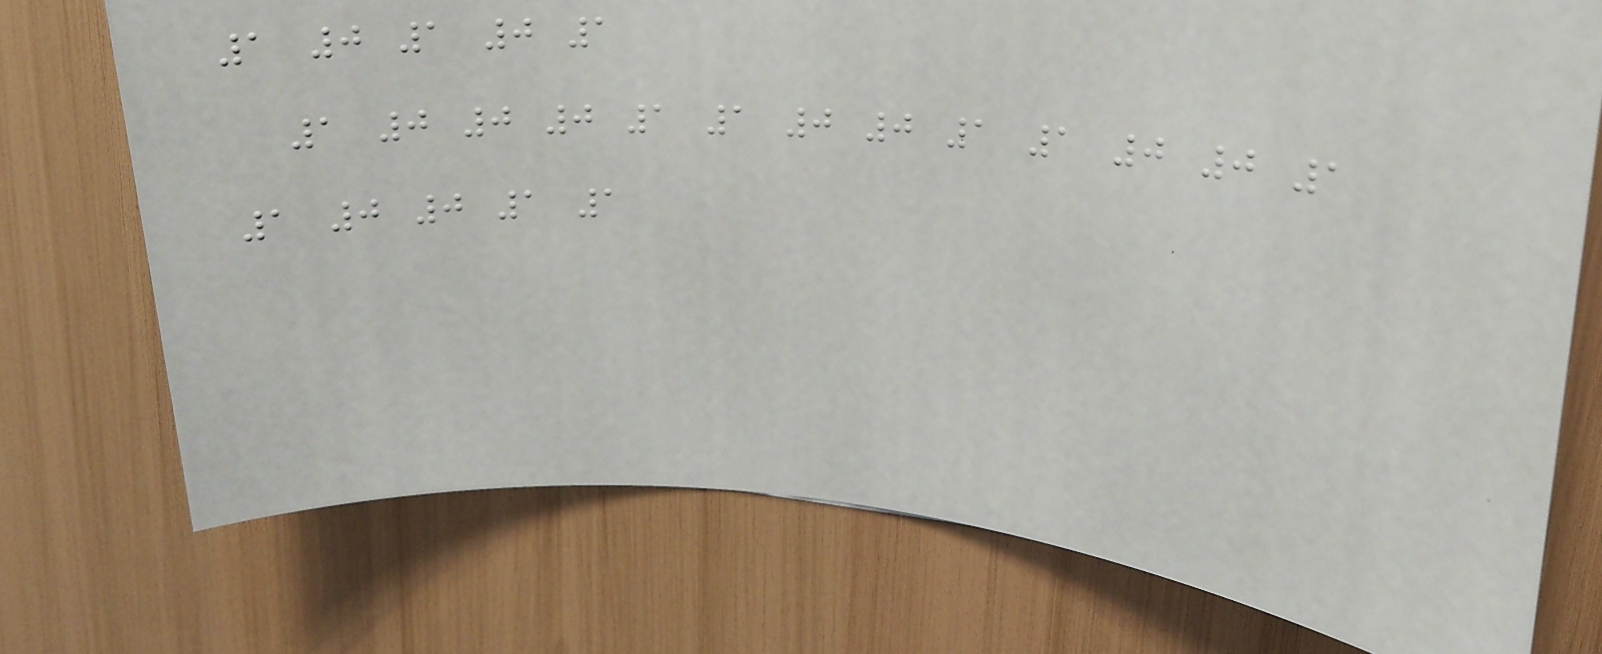1 0 1 0 1
1 0 0 0 1 1 0 0 1 1 0 0 1
1 0 0 1 1
